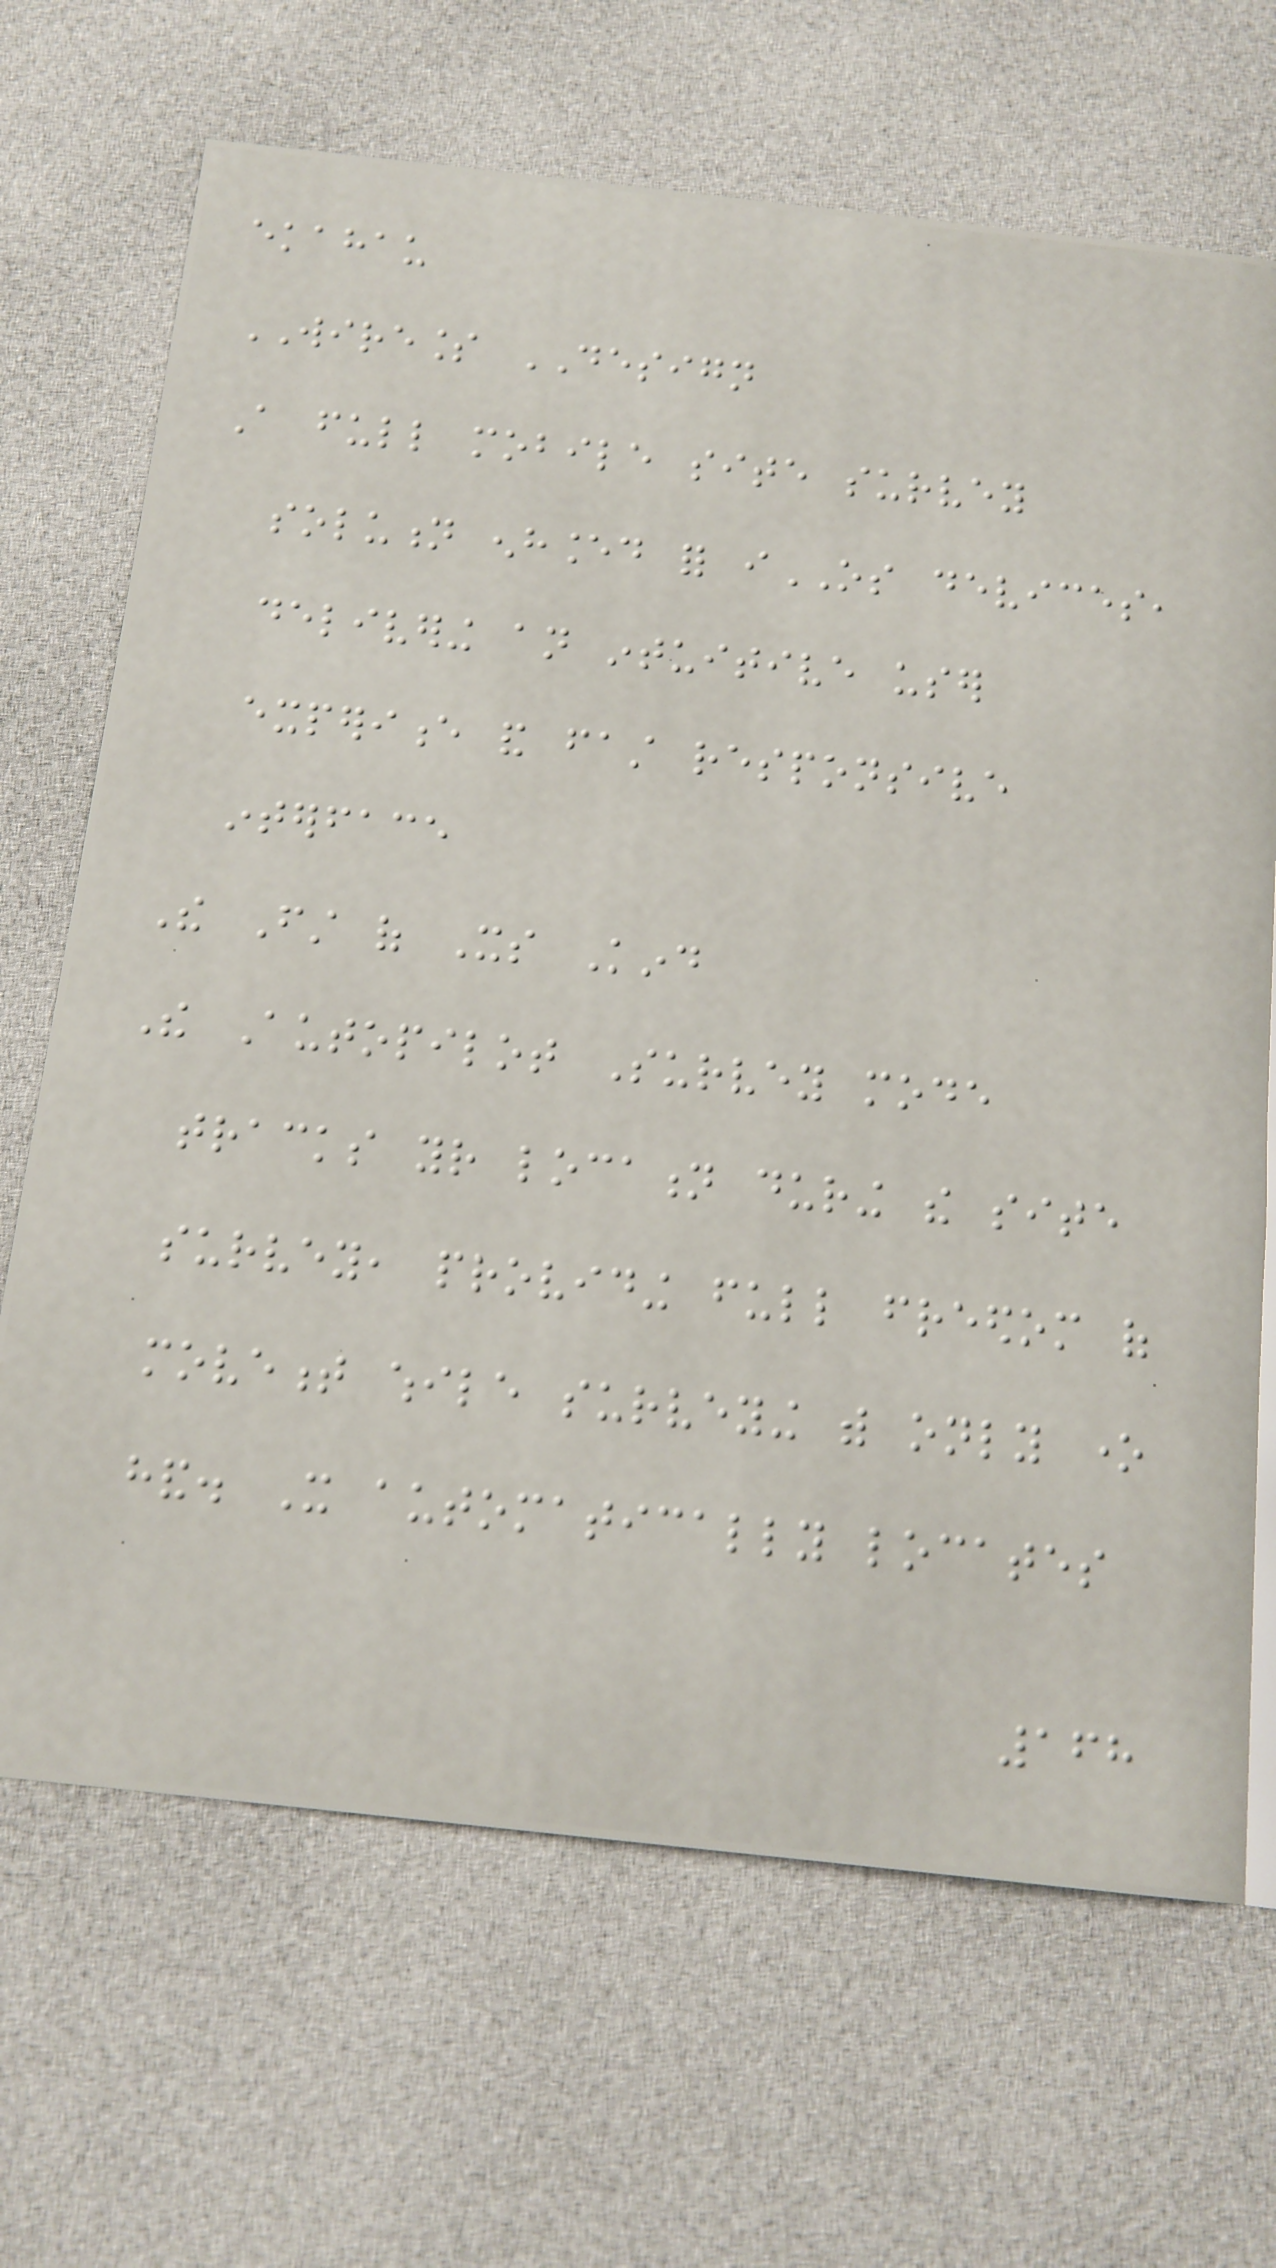ekahau
WIRELESS DESIGN
A full mobile site survey
solution enhanced for iOS devices,
delivering an intuitive user
experience and fast responsive
interface
The First of Its Kind
The Autopilot Survey mode
tracks your location during the site
survey, providing full freedom of
movement while surveying with only one
hand. It automatically locates
168
